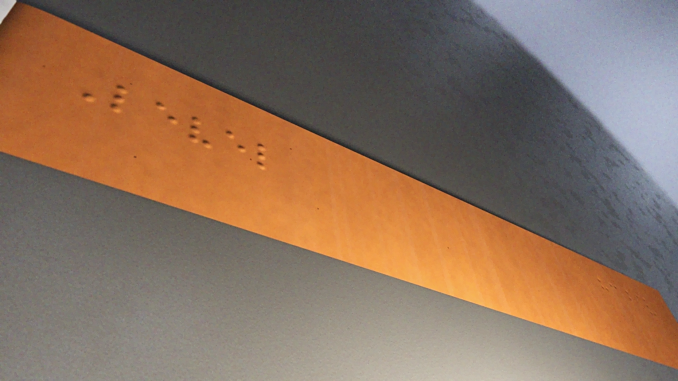Level
